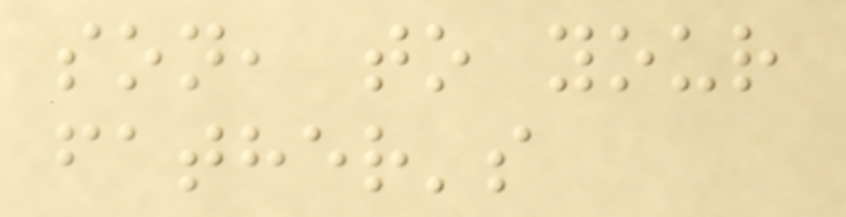son, to your
father's
